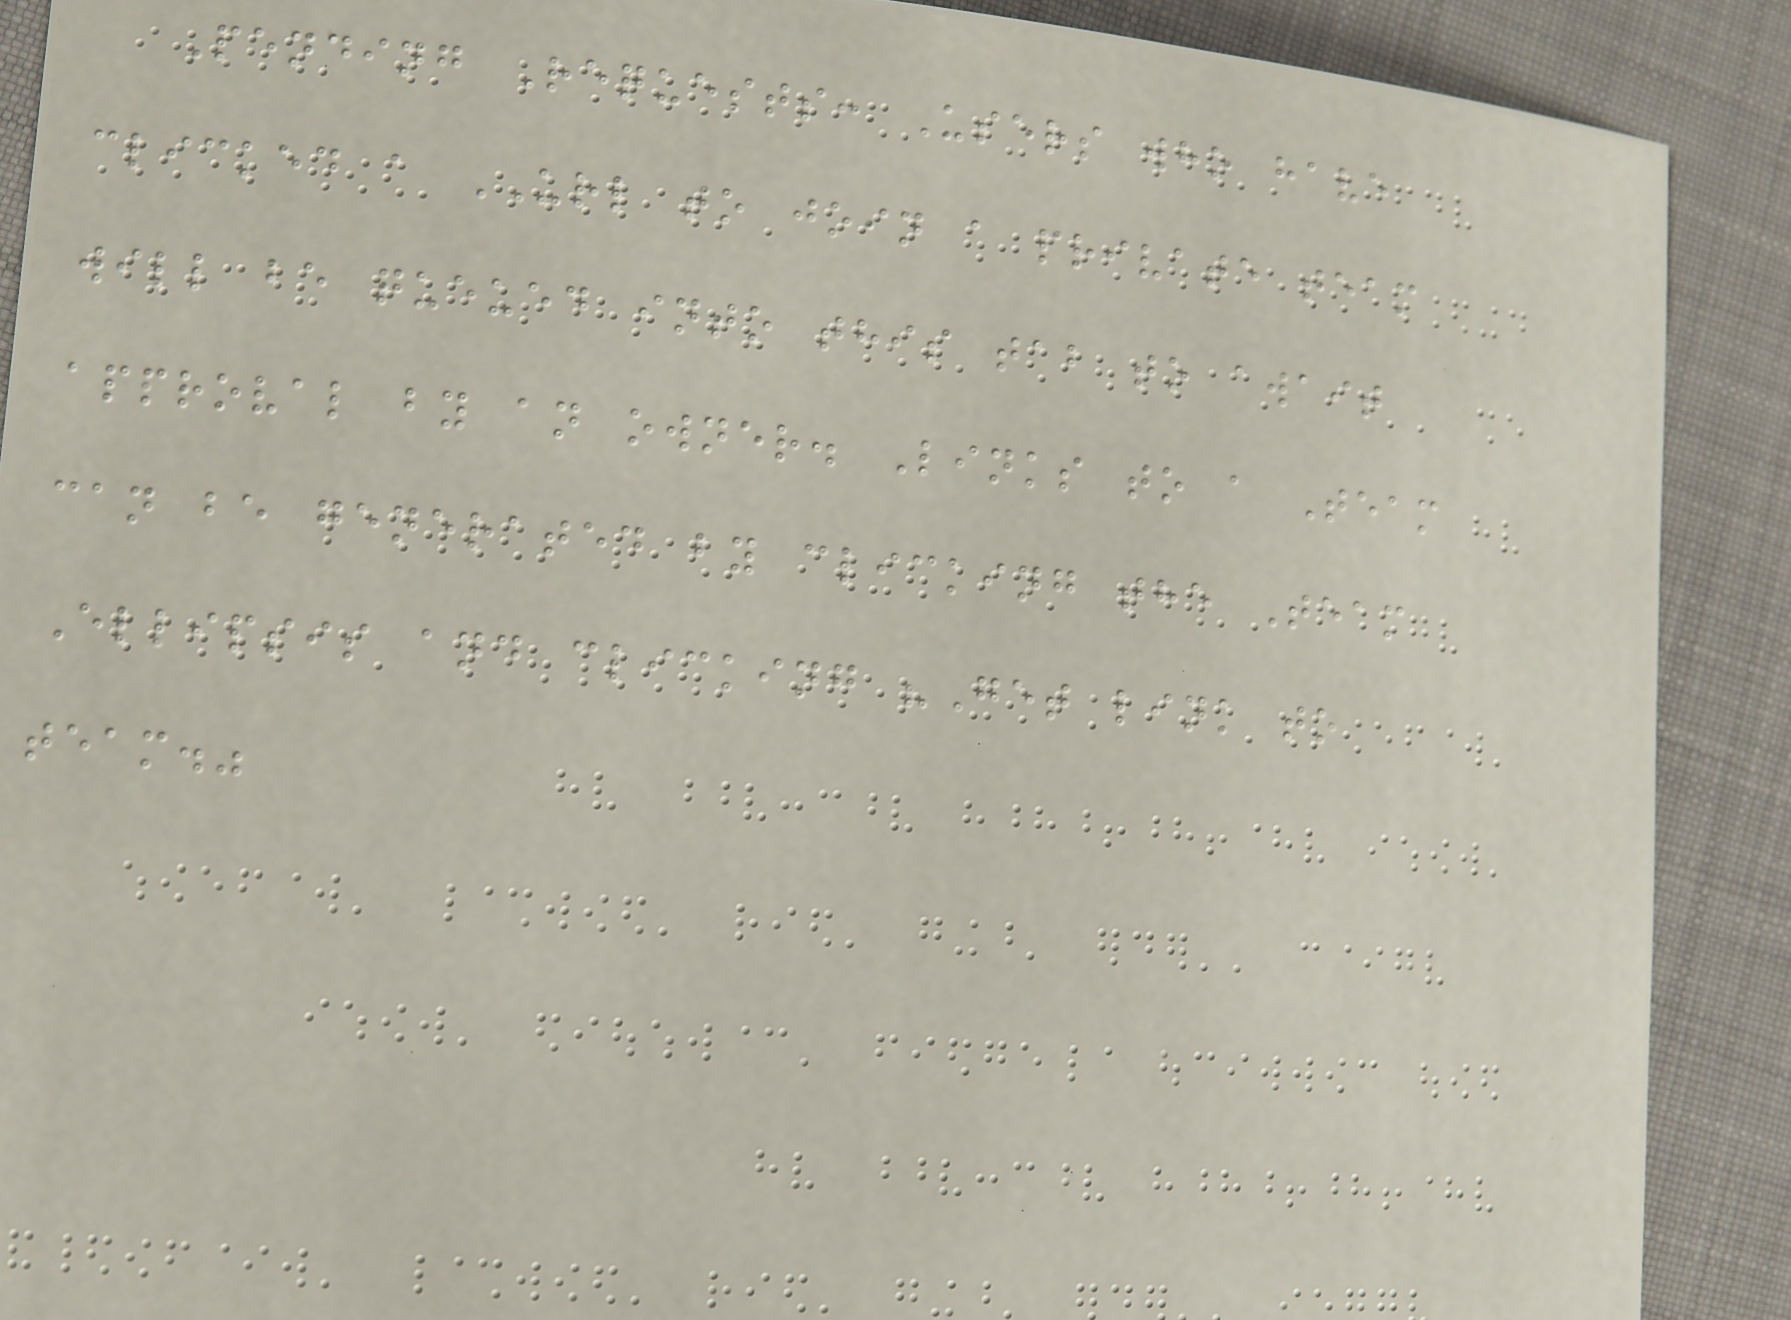Pending Requests: Users who have
clicked a URL to join a private team
will be queued into this tab to await
approval by an owner. Links to a Team
can be generated by clicking the Team
Ellipsis and clicking "Get link to
team."
